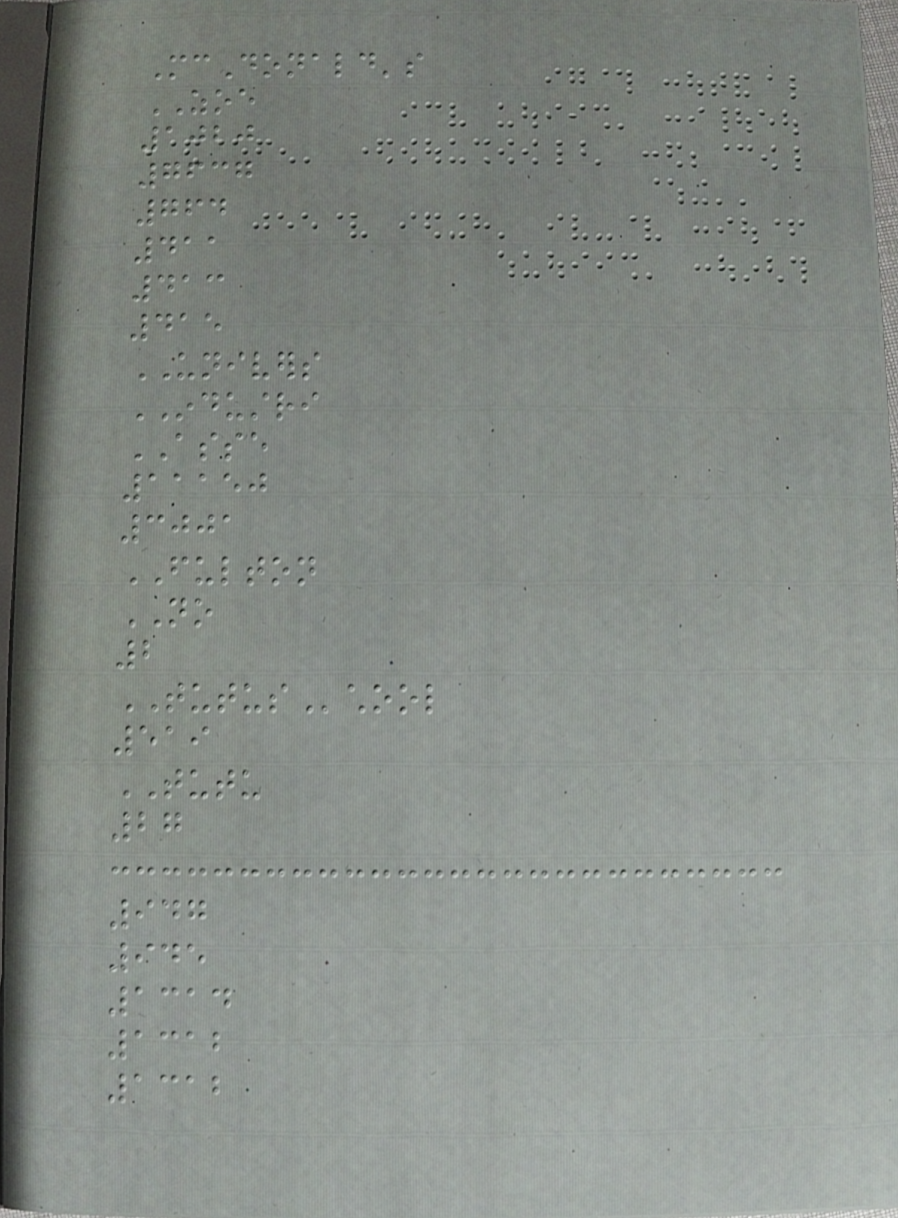McDonald's
ZOE
1020
7637
764
411
413
415
UNIVERS
INDUSTRI
ASSE
11150
3001
FULTON
NO
2
TUTUSchool
519
TUTU
27
947
945
1314
1312
1312
